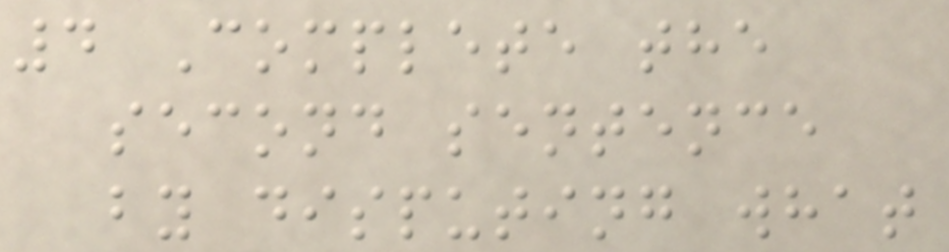4 Complete the
second sentence
by disputing what
